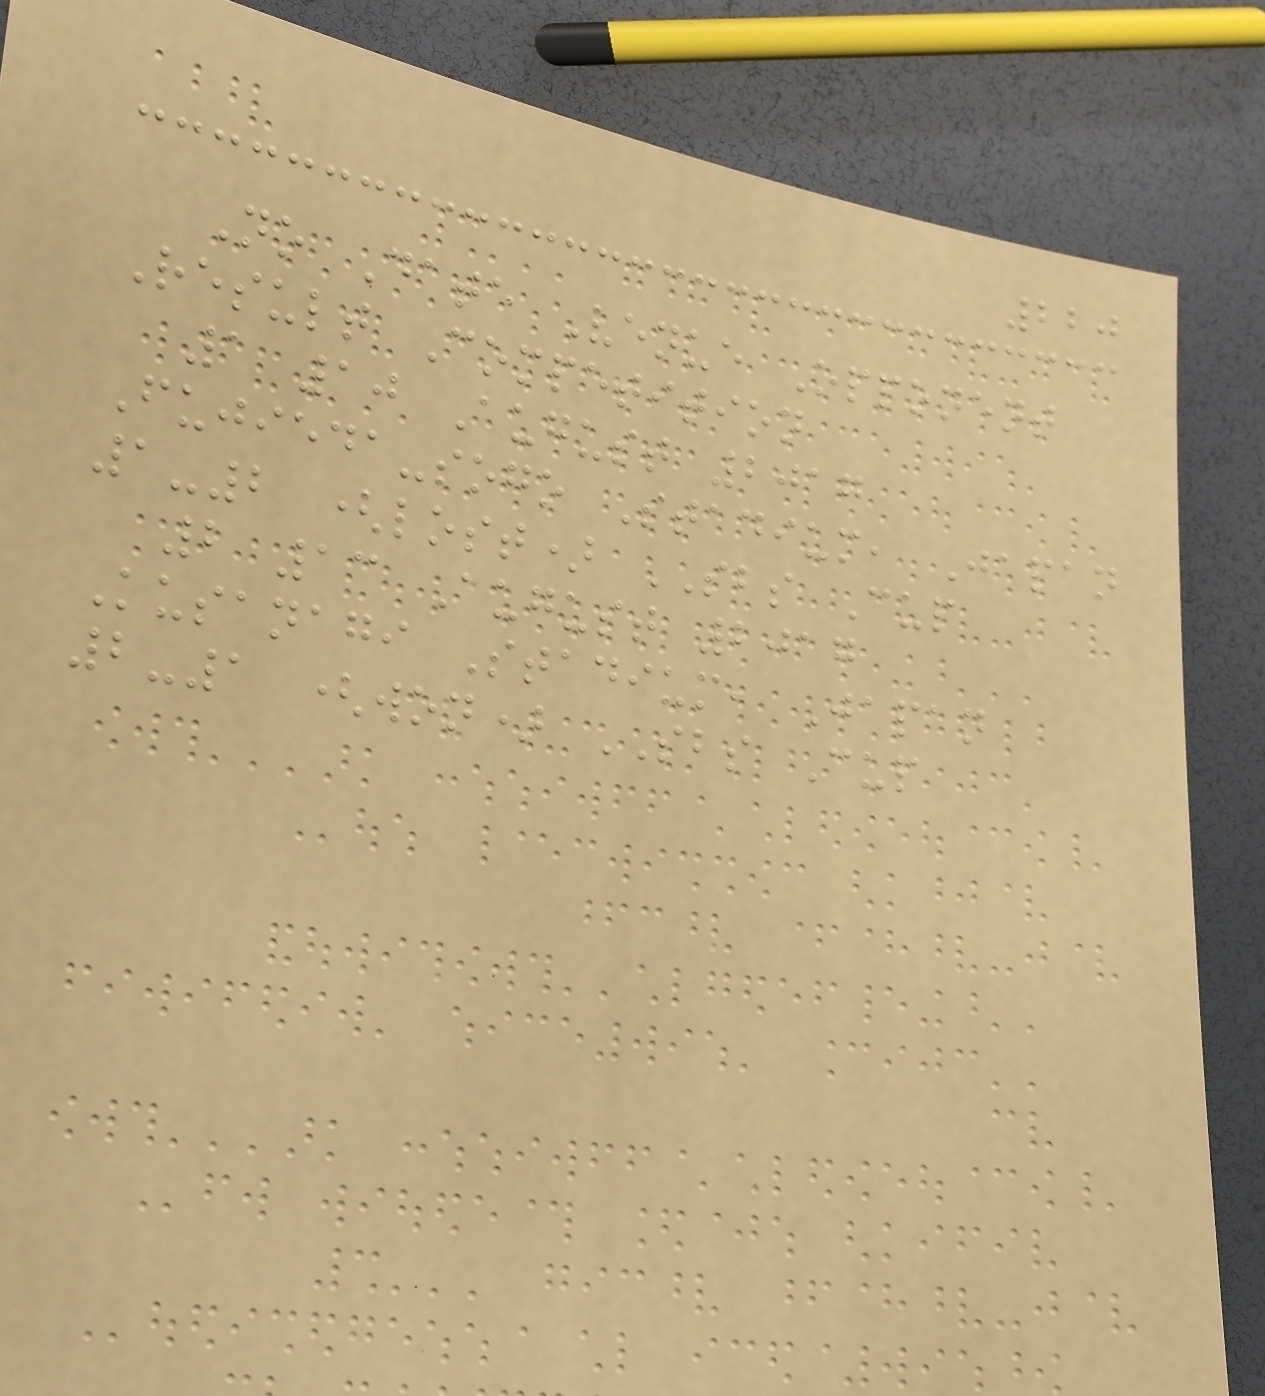220
No Date Venue Opponent
Result Competition
1 10 August 2017
Fujieda-sogo Stadium, Japan
1-2 (lost) SBS Cup
2 13 August 2017
Kusanagi Stadium, Japan
2-1 (won) SBS Cup
